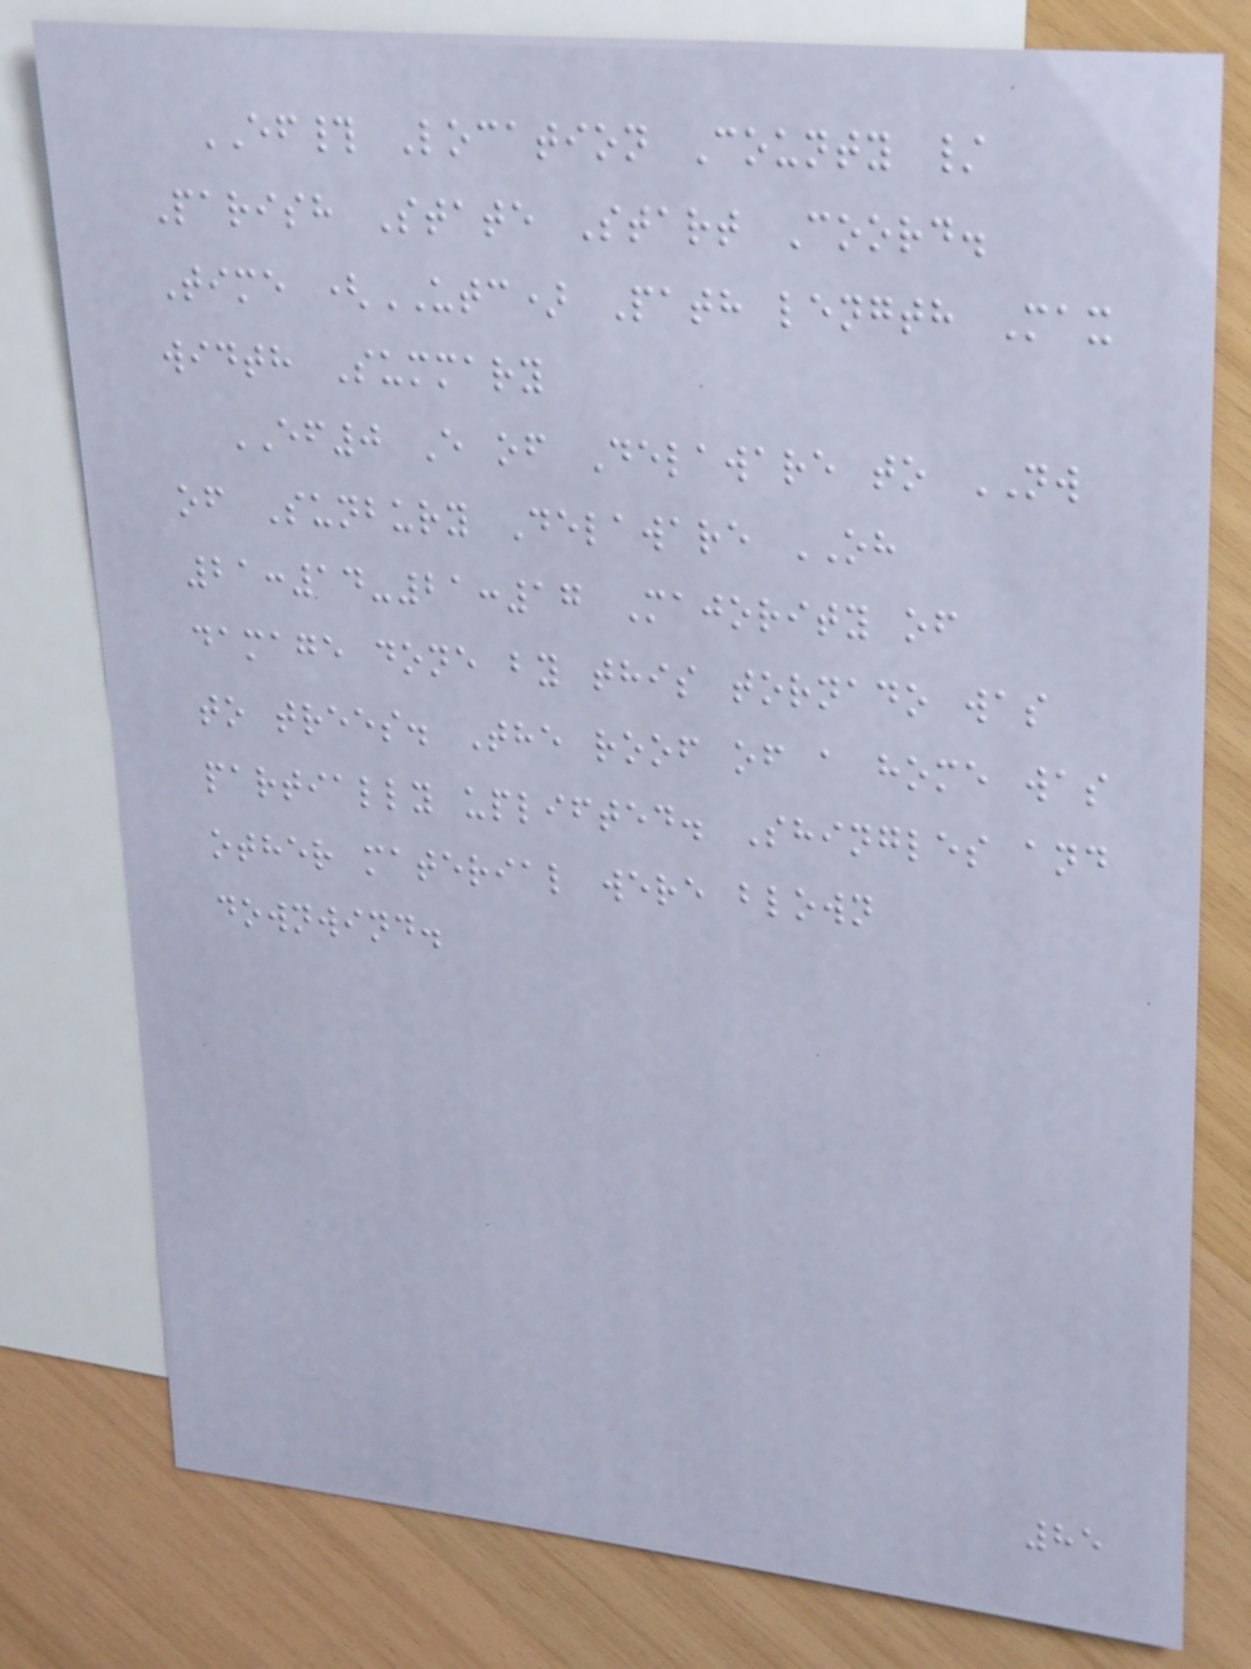EF# Location County /
Parish State Start Coord.
Time (UTC) Path length Max
width Summary
EF0 E of Delaware to NW
of Sunbury Delaware OH
21:14-21:17 Majority of
damage done by this tornado was
to trees. The roof of a home was
partially uplifted. Shingles and
other material were blown
downwind.
85
